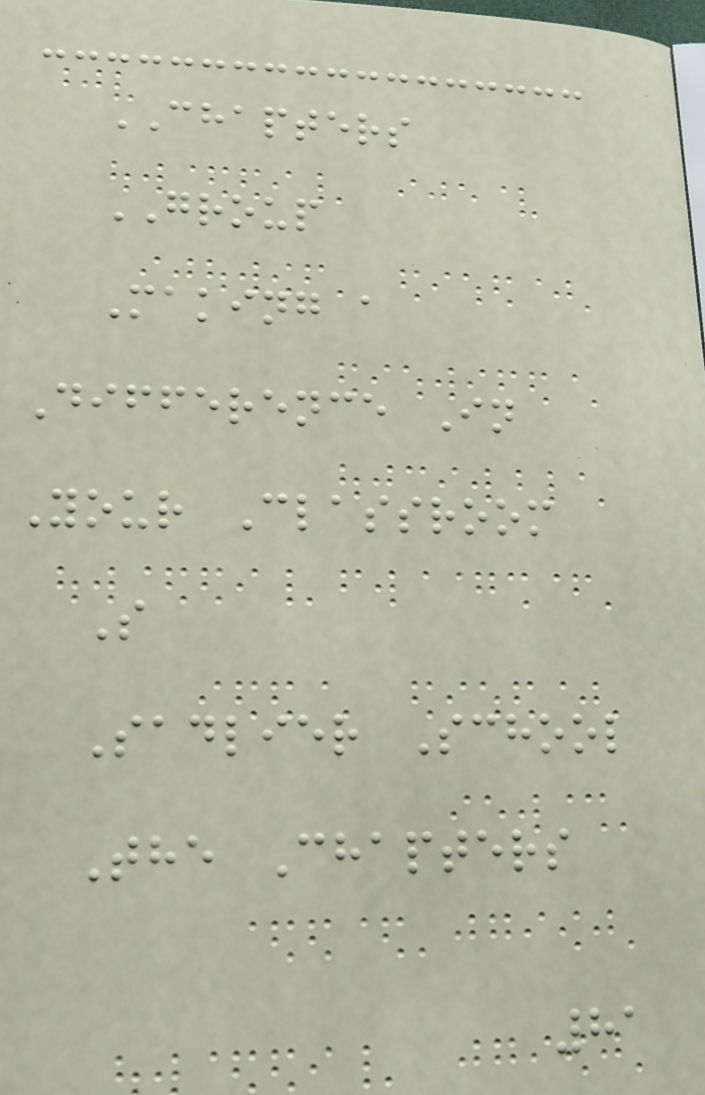CHAPTERS
GROUP
Making a
Difference In
Your Classroom
S
Sadlier School
The Chapters
81
